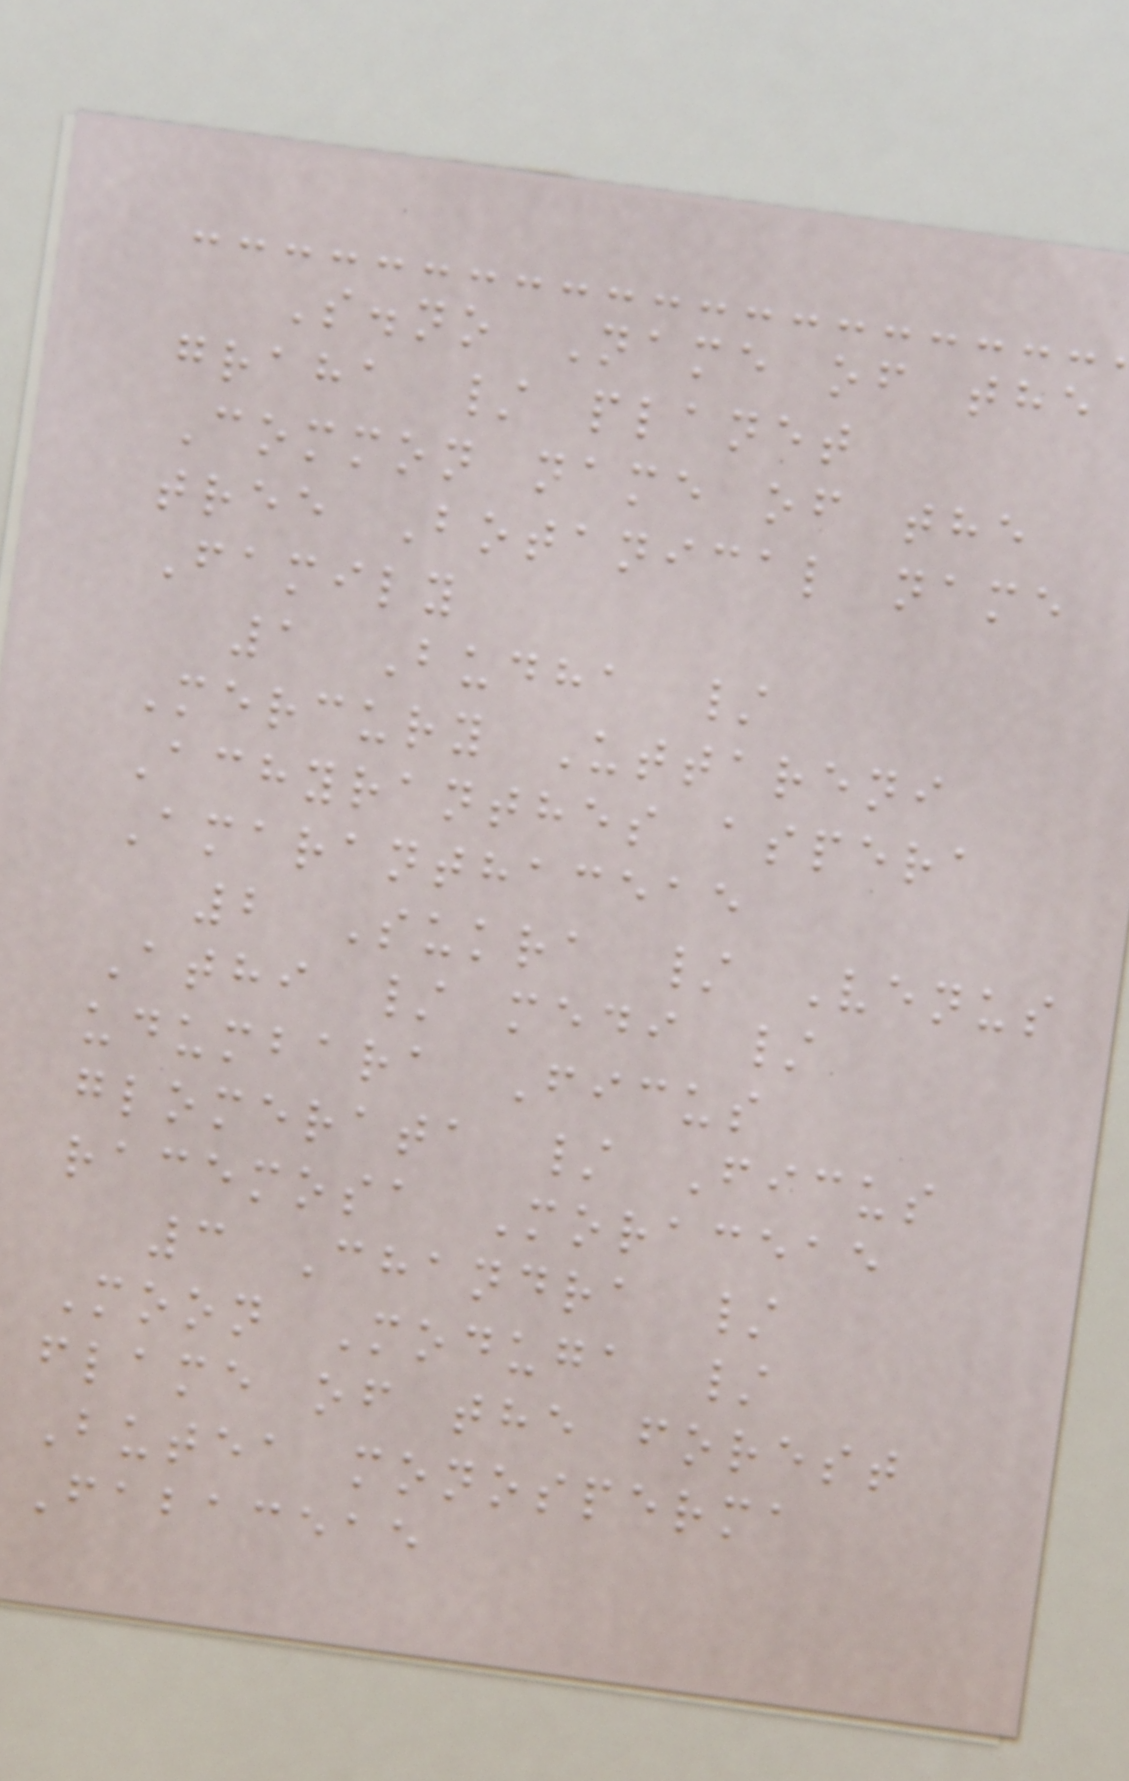S.no Name of the
graha / planet
Common name of the
tree Botanical name
Family
1 Budha /
Mercury Uttareni
Achyranthes aspera
Amaranthaceae
2 Sukra / Venus
Athi / medi /
udumbara Ficus
glomerata / Ficus
racemosa Moraceae
3 Chandra /
Moon Moduga /
flame of the forest
Butea monosperma
Fabaceae
